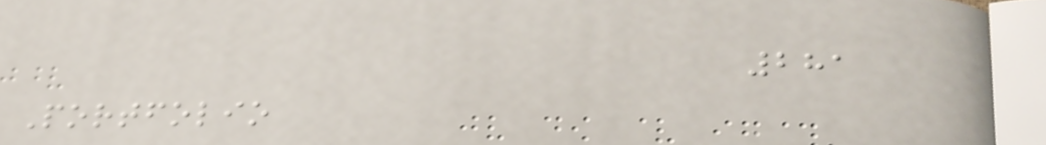281
Portfolio
